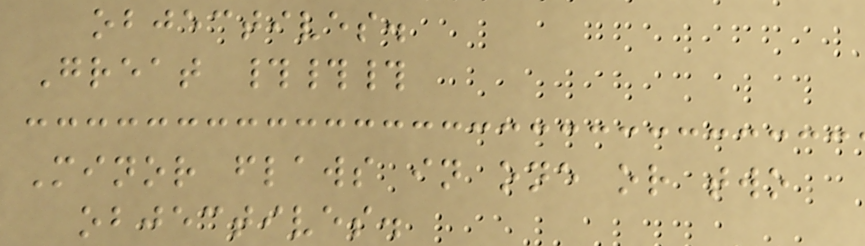objectives.
Great ###
Minor flaws in one or two
objectives.
